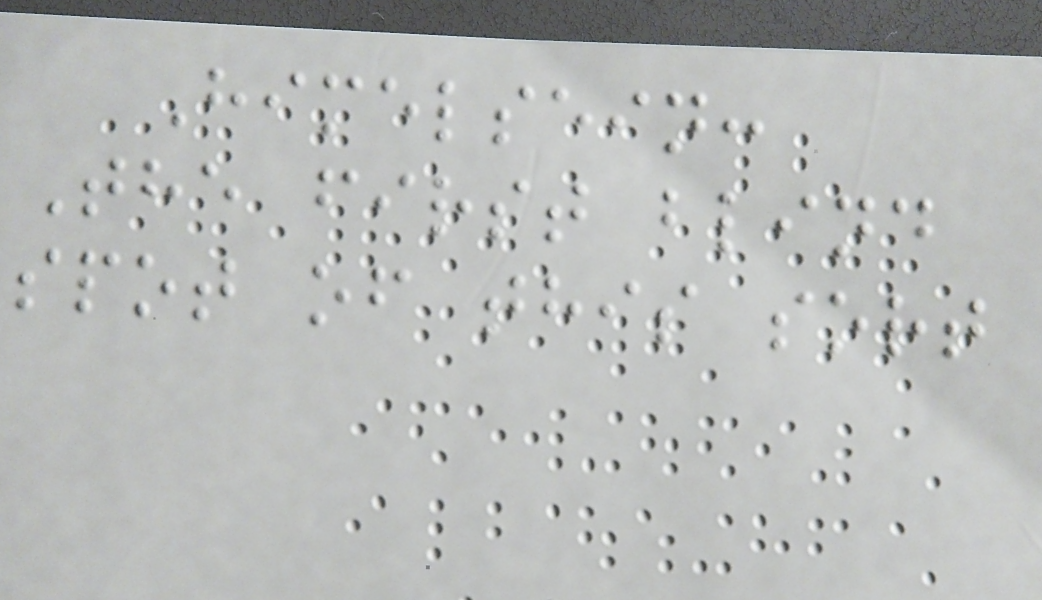Himelsein:
The first blind
spot of this sort
